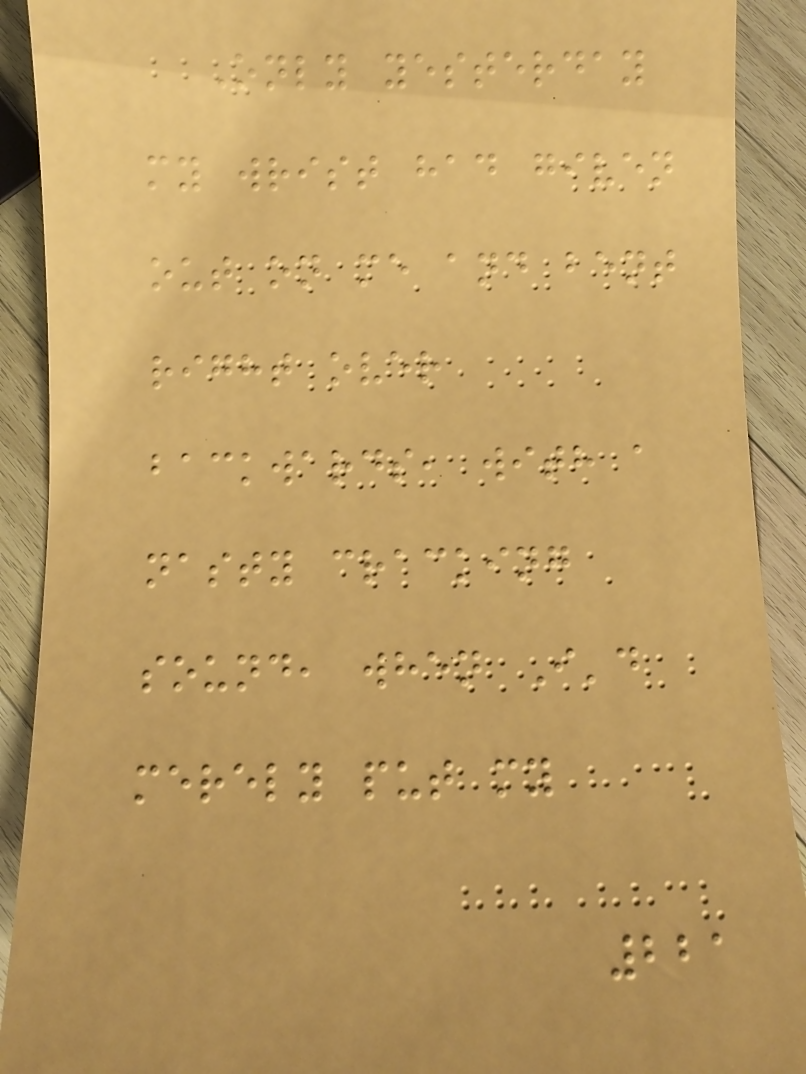Only yesterday
my wrist had given
out on me and bent
right over
backwards, with a
nasty cracking
sound, when I'd
merely put my
221
